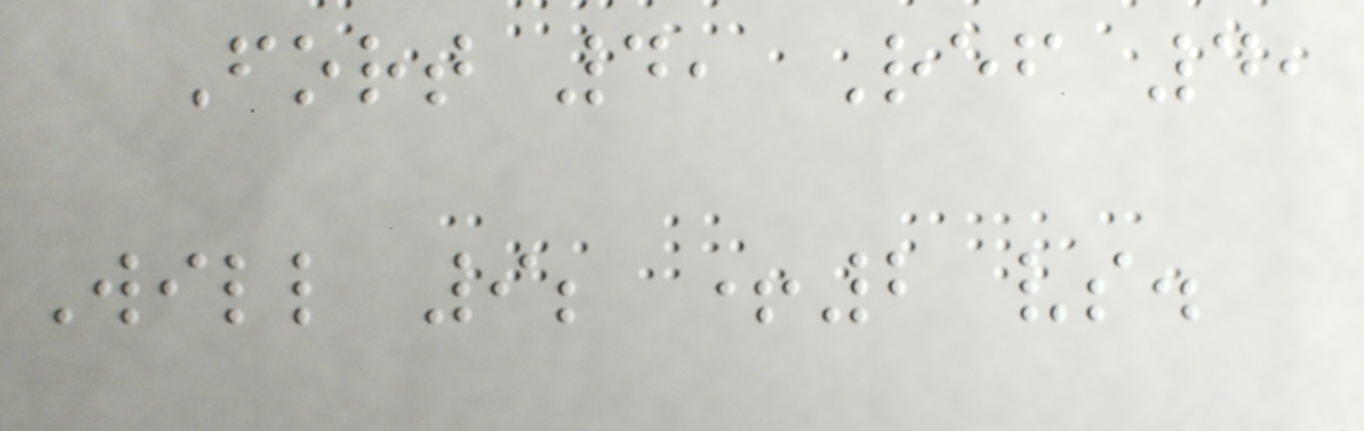Fort 4, Ref 4,
Will 9; +2 vs.
